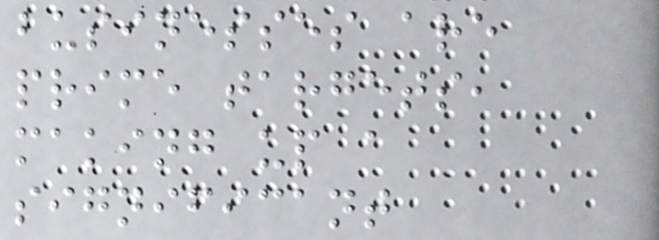businesses are
prime targets,
making up a
significant
